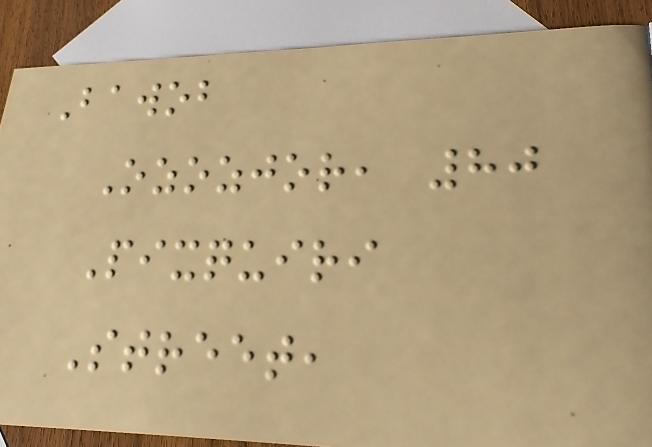Bawob
Ozozjor, 80
Pixquiri
Street,
